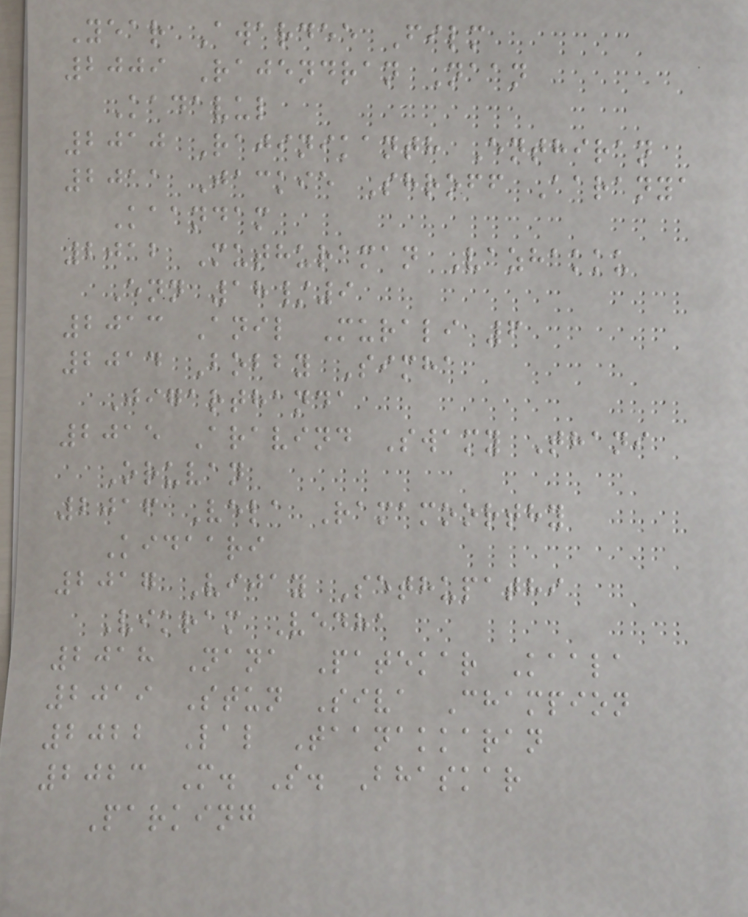Year Awardee Film
2009 Rajendran Naan
Kadavul
2010 Rajinikanth Enthiran
2011 Jackie Shroff Aaranya
Kaandam
2012 Muthuraman Vazhakku
Enn 18/9
2013 Anil Murali 6
2014 Bobby Simha
Jigarthanda
2015 Aravind Swamy Thani
Oruvan
2016 Vela Ramamoorthy
Kidaari
2017 Vijay Sethupathi
Vikram Vedha
2018 Nana Patekar Kaala
2019 Stun Siva Champion
2022 Lal Taanakkaran
2023 M. S. Bhaskar
Parking
